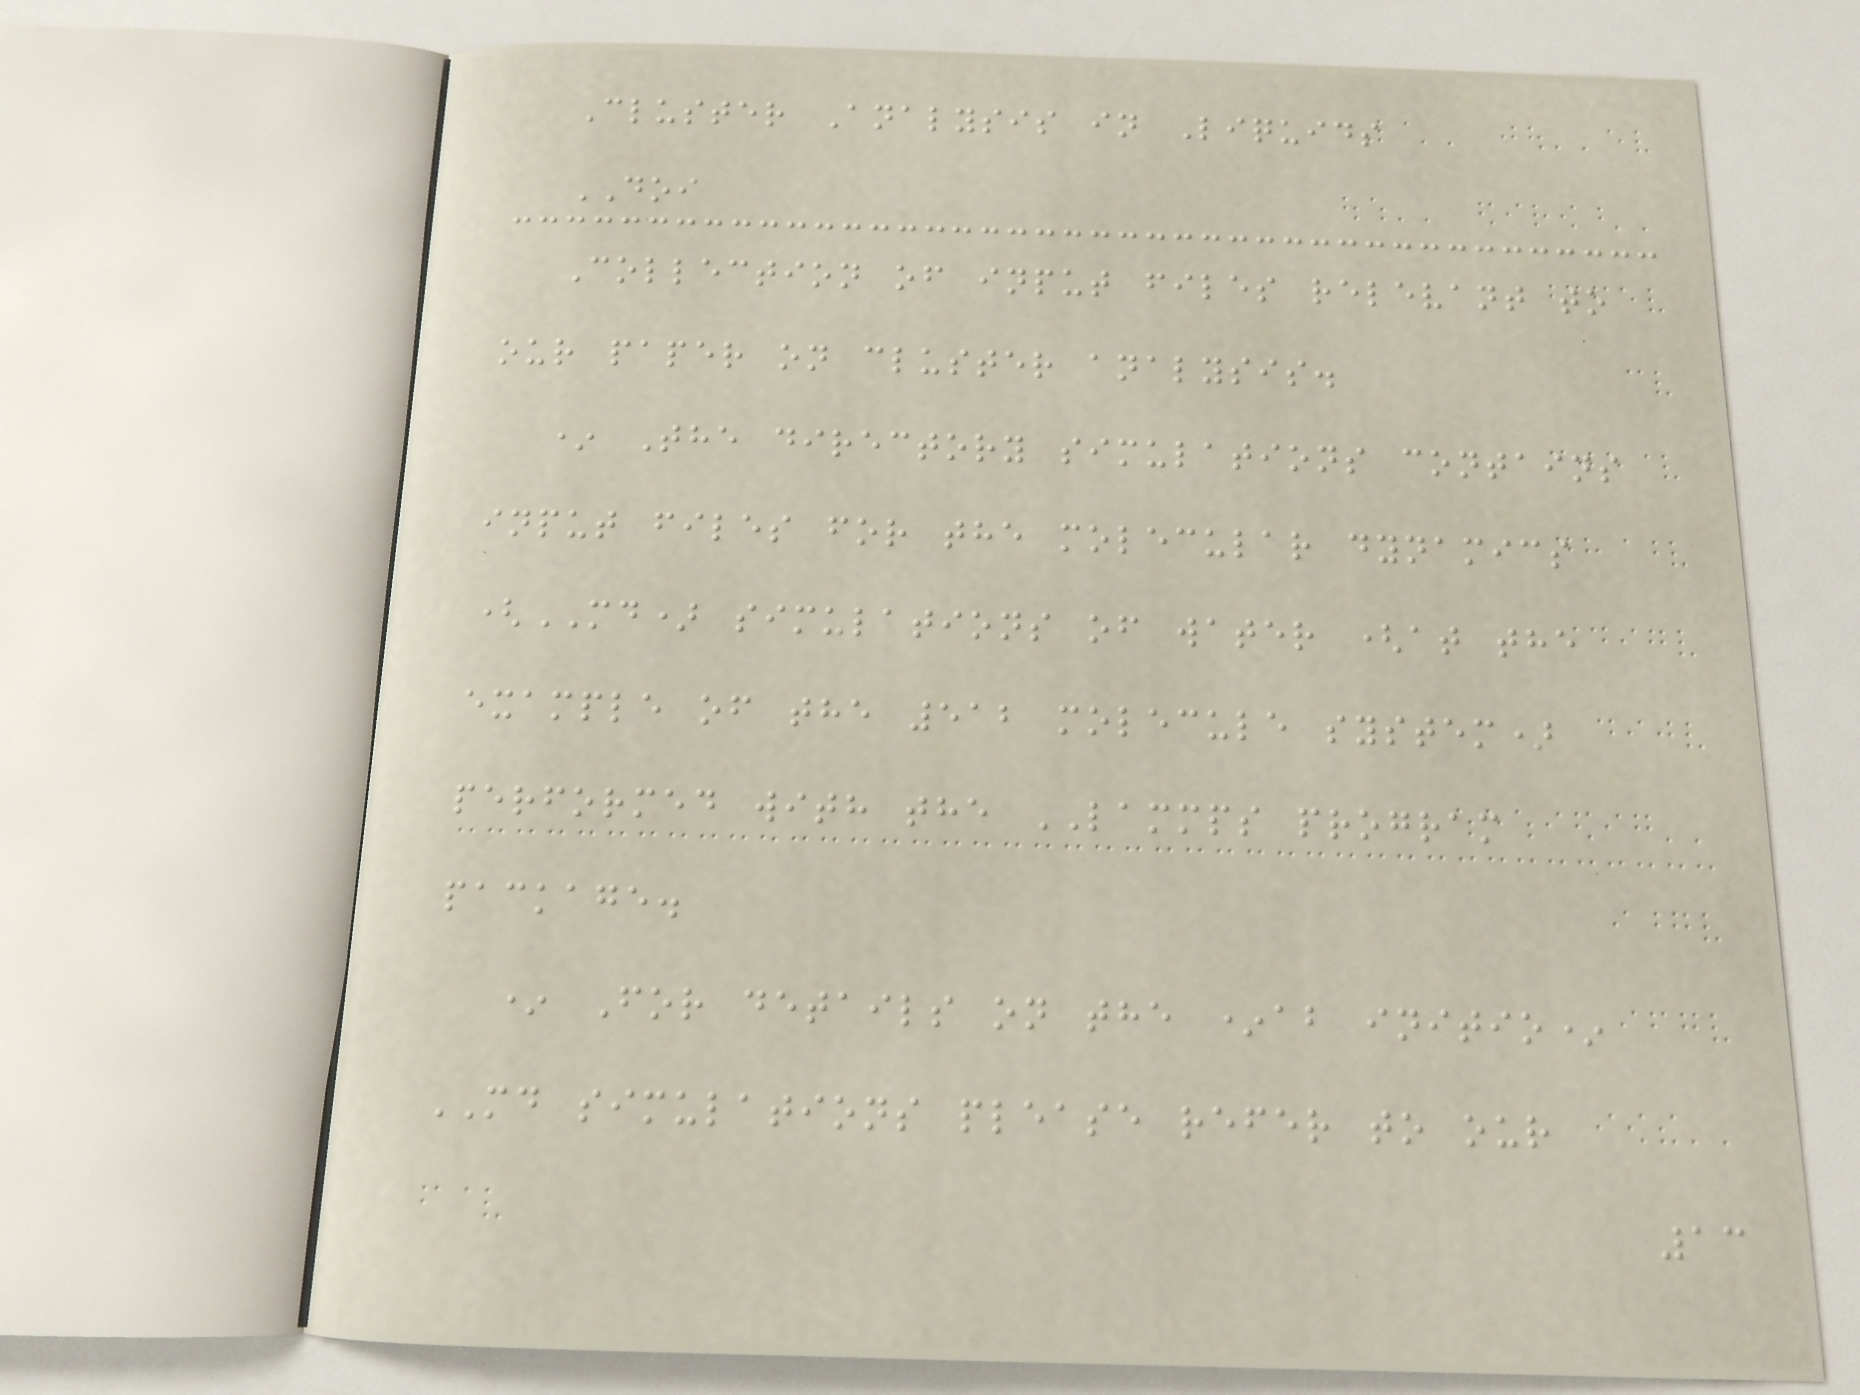Cluster Analysis in Liquids
DOI
Collection of input files relevant to
our paper on cluster analysis.
* The directory simulations contains
input files for the molecular dynamics
(MD) simulations of water (at the
example of the 512 molecule system)
performed with the LAMMPS program
package.
* For details on the *ab initio*
MD simulations please refer to our
13
